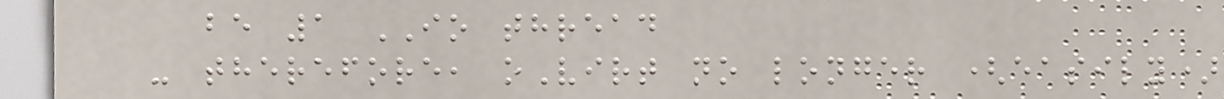be 1 IO thread
- therefore, oVirt no longer (easily)
